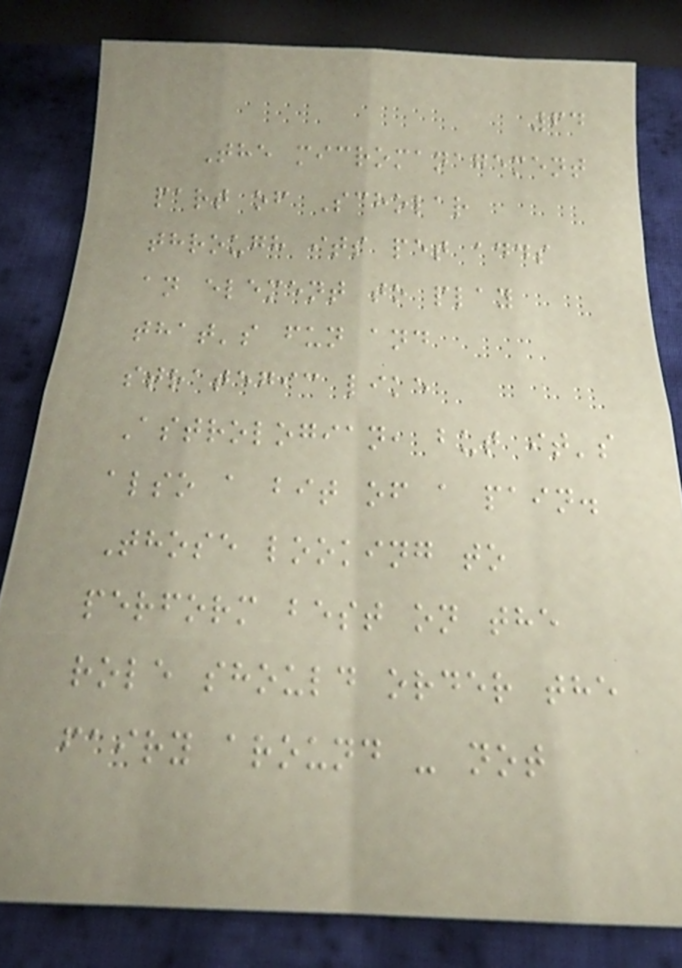64
The micromanagement
part of Scholar
through its pet adds
an element to play
that's fun and
strategic like
Astrologian, but it's
also a bit of a pain.
Those looking to
perform best on the
role should order the
fairy around - not
